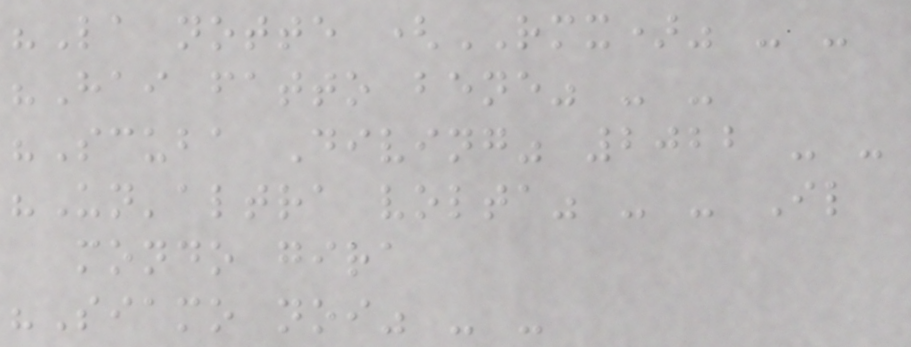"La notte (RMX)" - -
"Hai fatto bene" - -
"Scuba Diving" 2022 - -
"Un'altra volta" - - Il
mondo gira
"Siamo noi" - -
